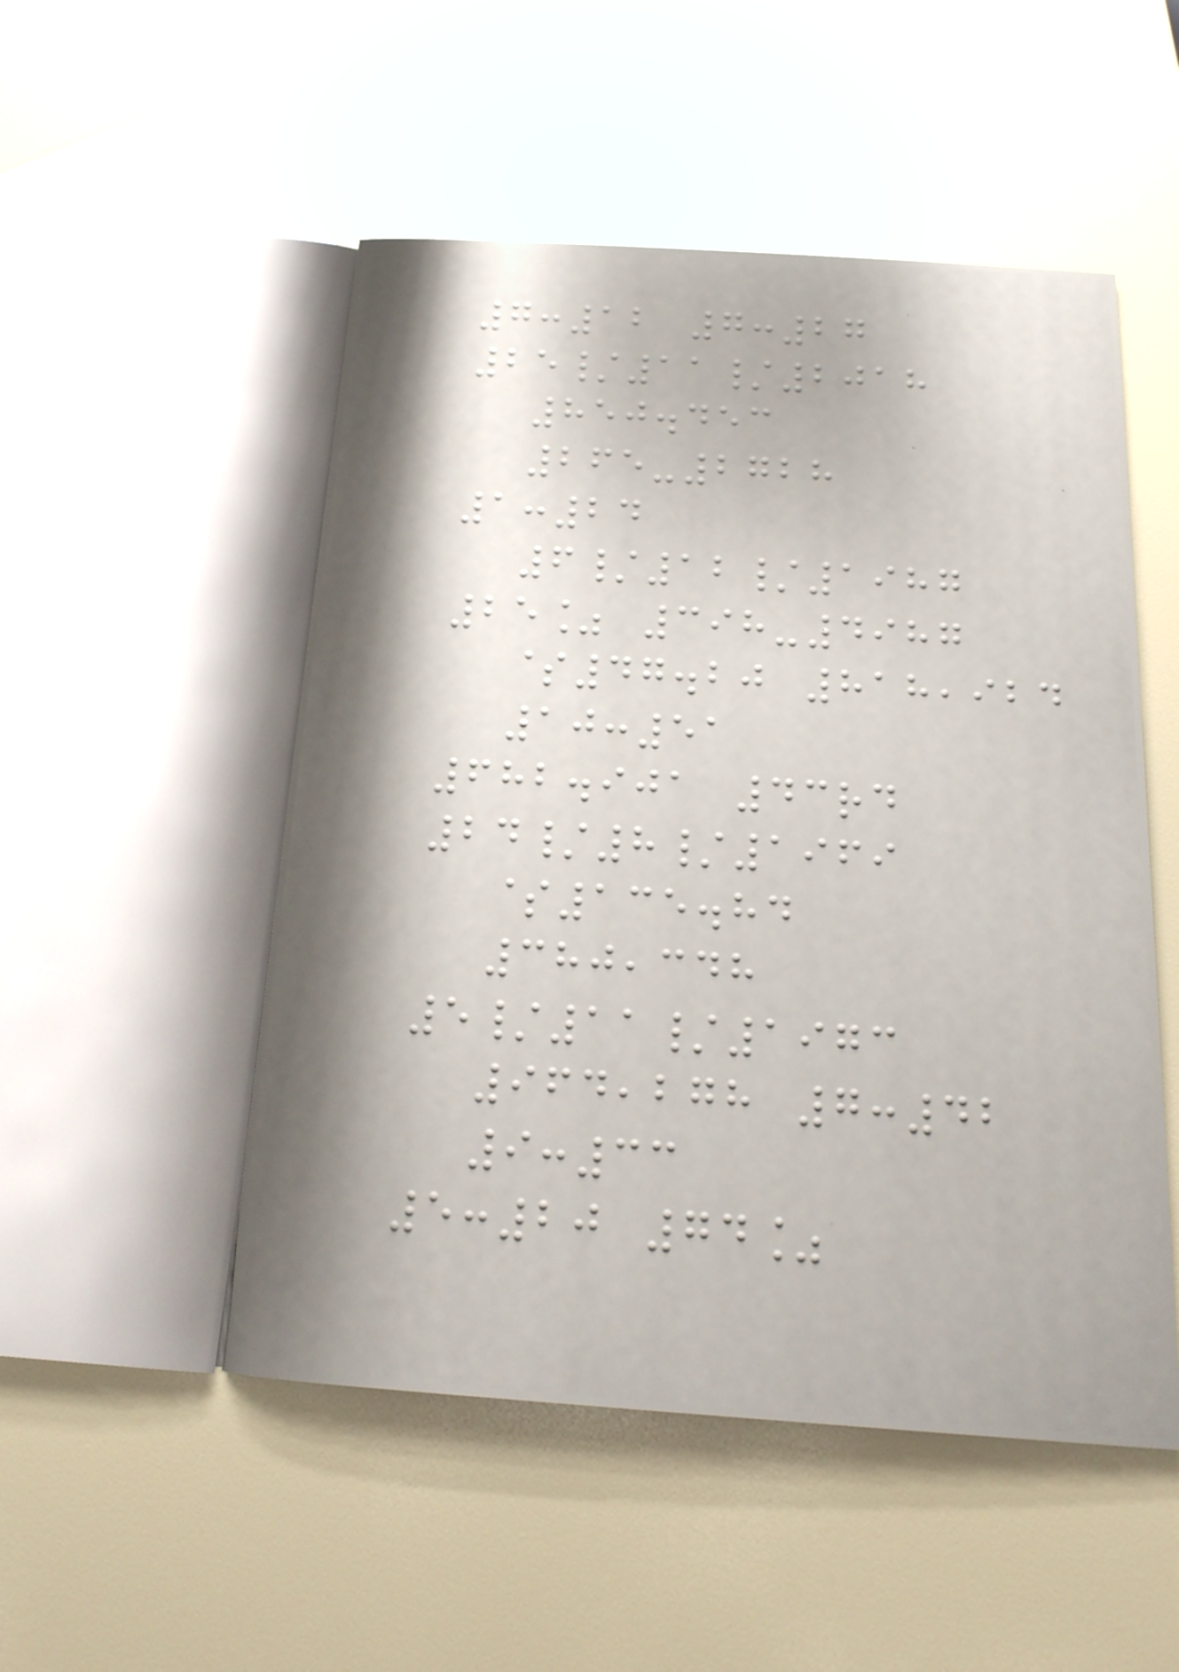7:12 7:27
25/11/2018
850.453
265-2728
1:24
6/12/1987
25% 398-4987
$47.20 818,924
10:51
682.901 43rd
24/8/1969
$135.84
380,348
5/11/1973
964,278 7:42
9:33
5:20 74%
